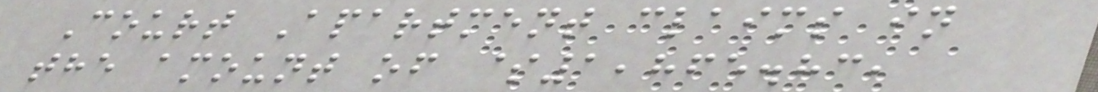Court Apartment claims in
the amount of $1,865.83,
